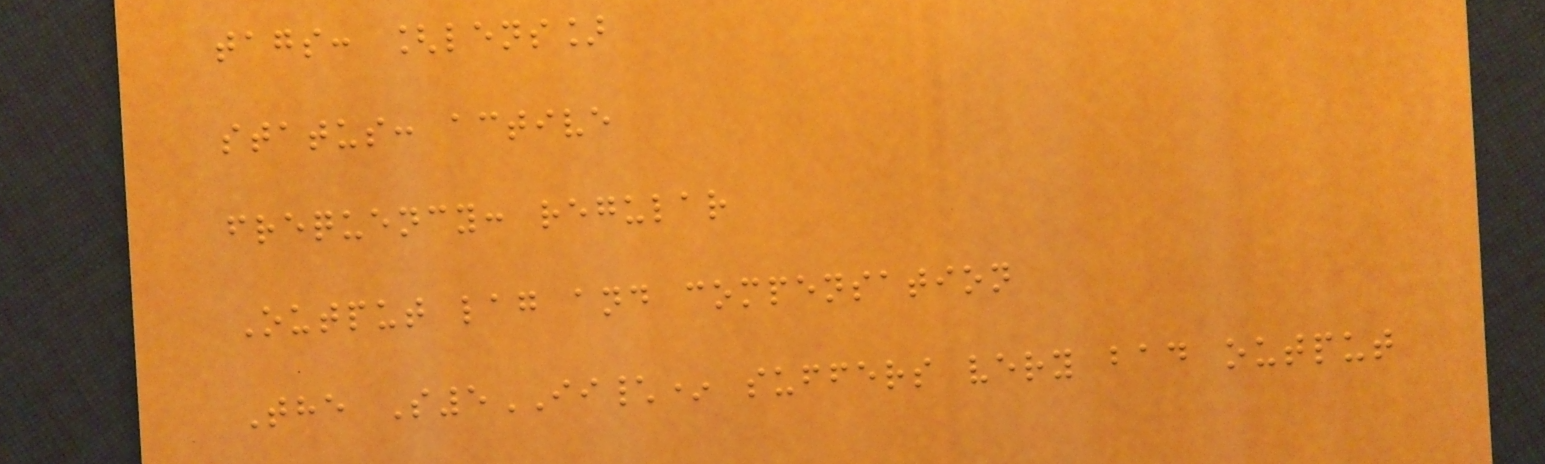tags: [lens]
status: active
frequency: regular
Output lag and compensation
The S5II\* suffers very bad output
